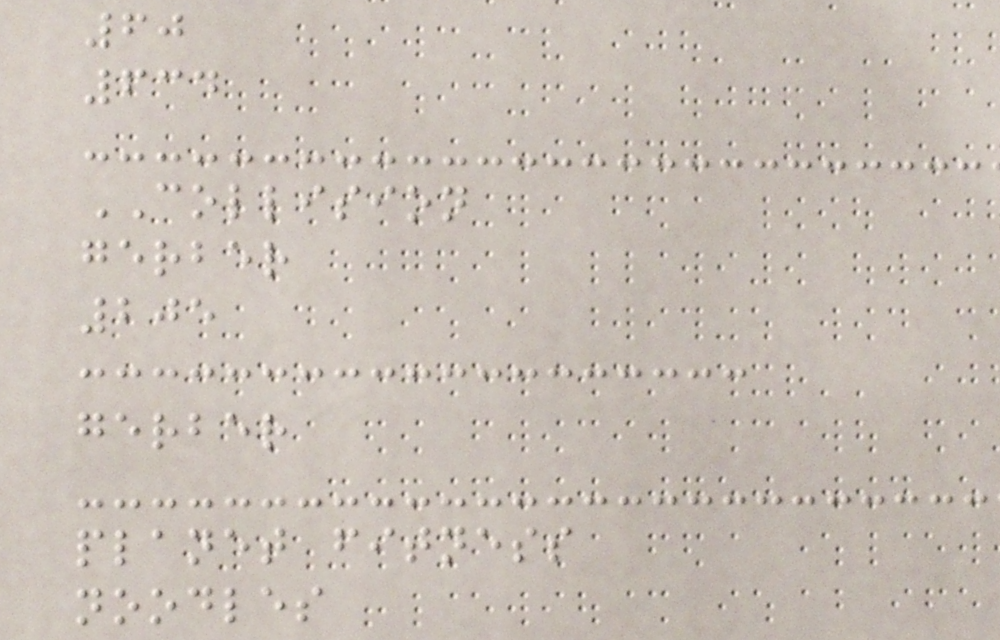60
634
COLLISION
gerber
205
gerber
planet fitness
noodles
